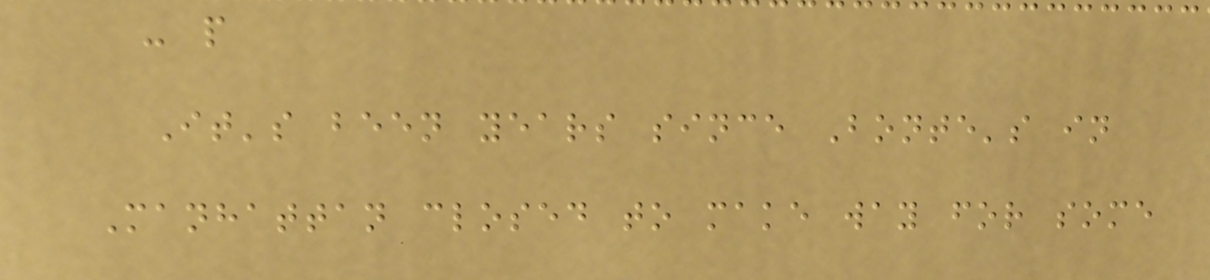- p
It's been years since Bonte's in
Manhattan closed to make way for some
